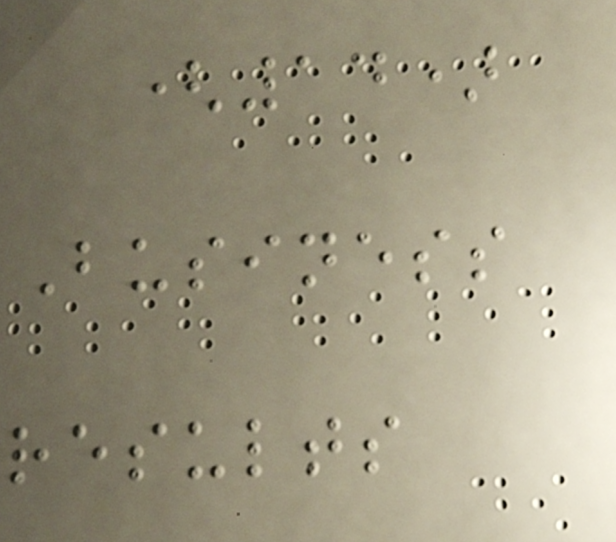(14)
Business
results
